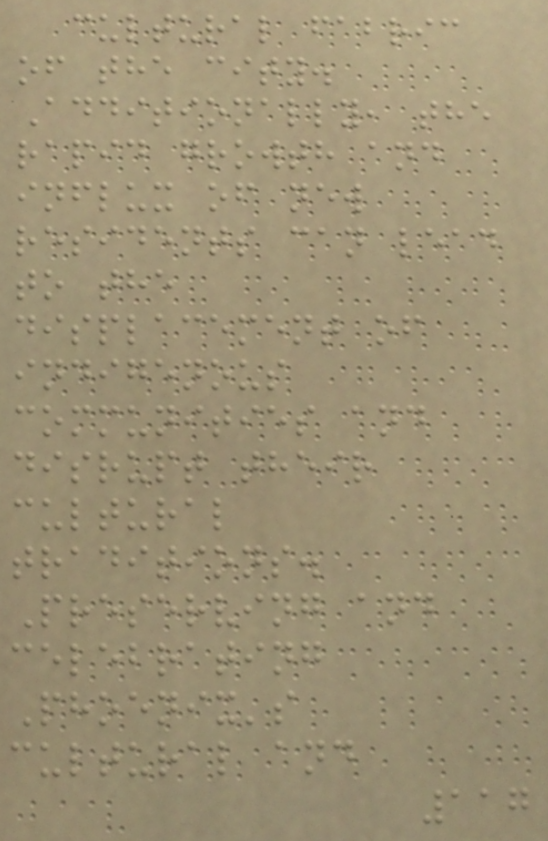cultural fabric
of the city.
Additionally, the
rapid growth and
influx of new
residents can lead
to the
displacement of
indigenous
communities and
disrupt their
cultural
traditions.
Preserving and
celebrating
Phoenix's
cultural and
117
